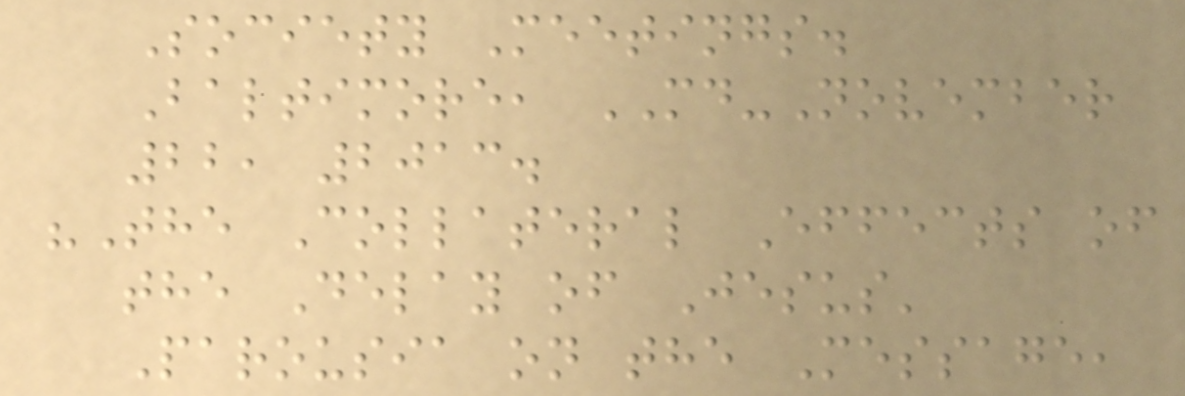Society Meetings.
Baltimore, MD-November
22, 2013.
"The Collateral Effects of
the Delay of Jesus'
Parousia on the Message,
